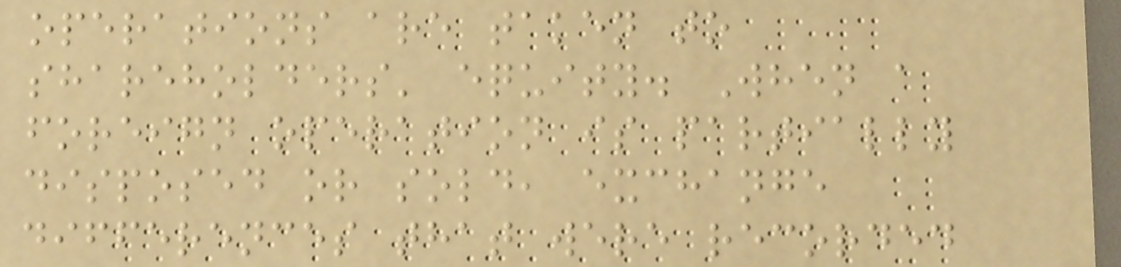operations are taken to
shareholders' equity. When a
foreign operation is partially
disposed or sold, exchange
differences that were recorded
